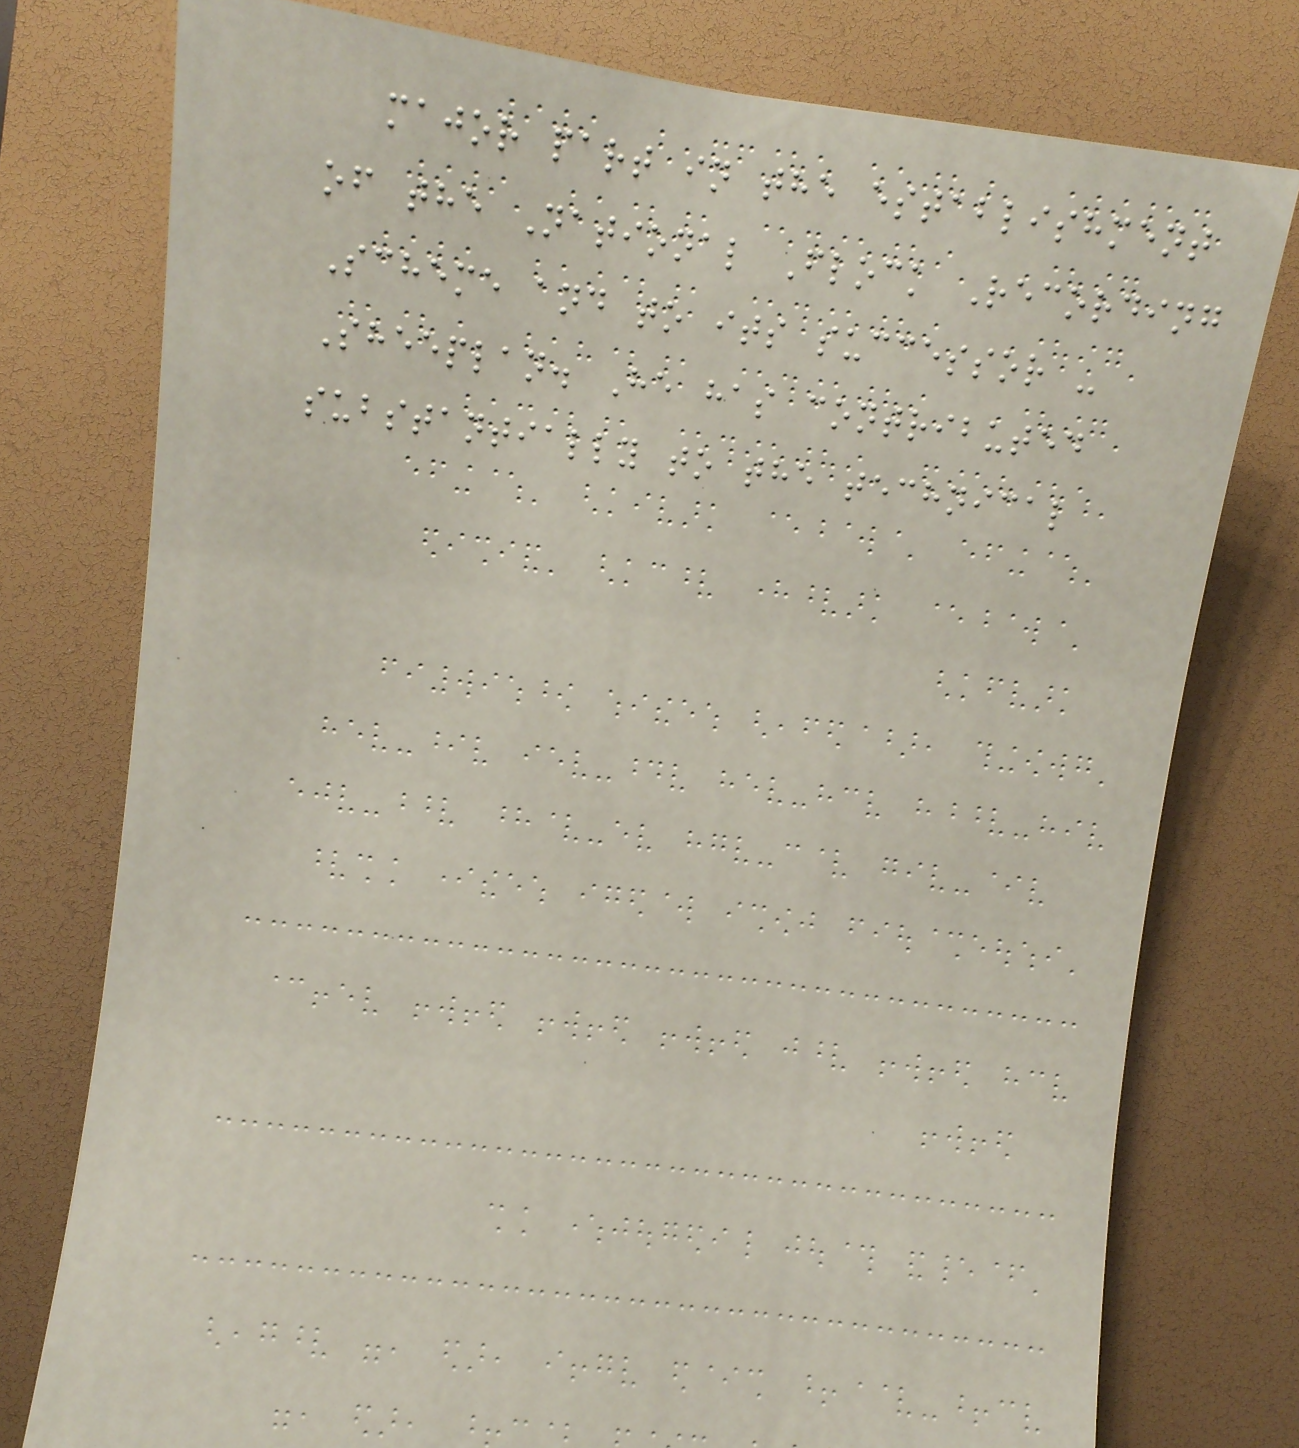major part in the establishment
of the National Flock Recording
Scheme and to its successor -
Sheeplan. He has contributed
substantially to the technical
